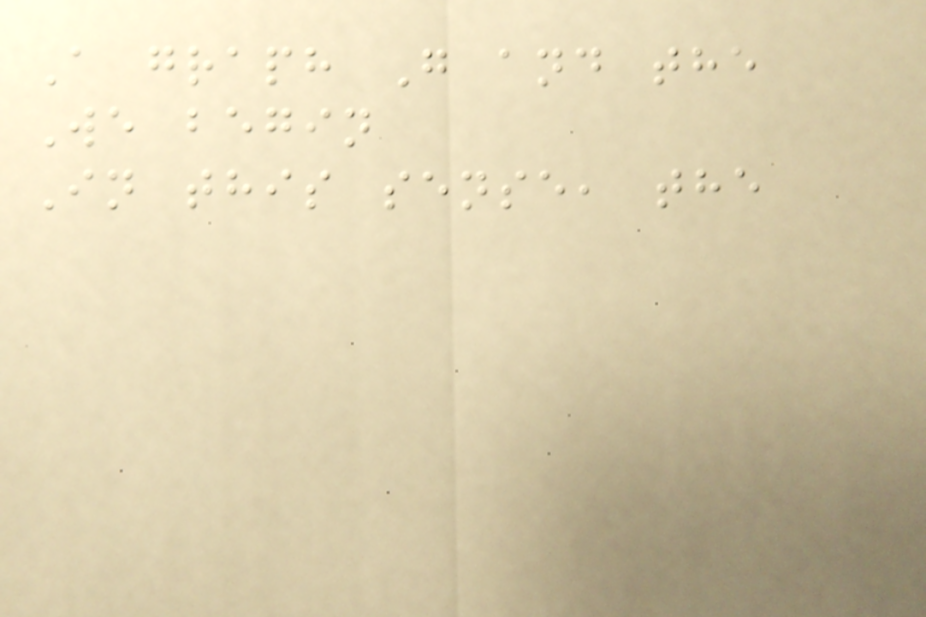A graph G and the
We begin
In this sense, the
